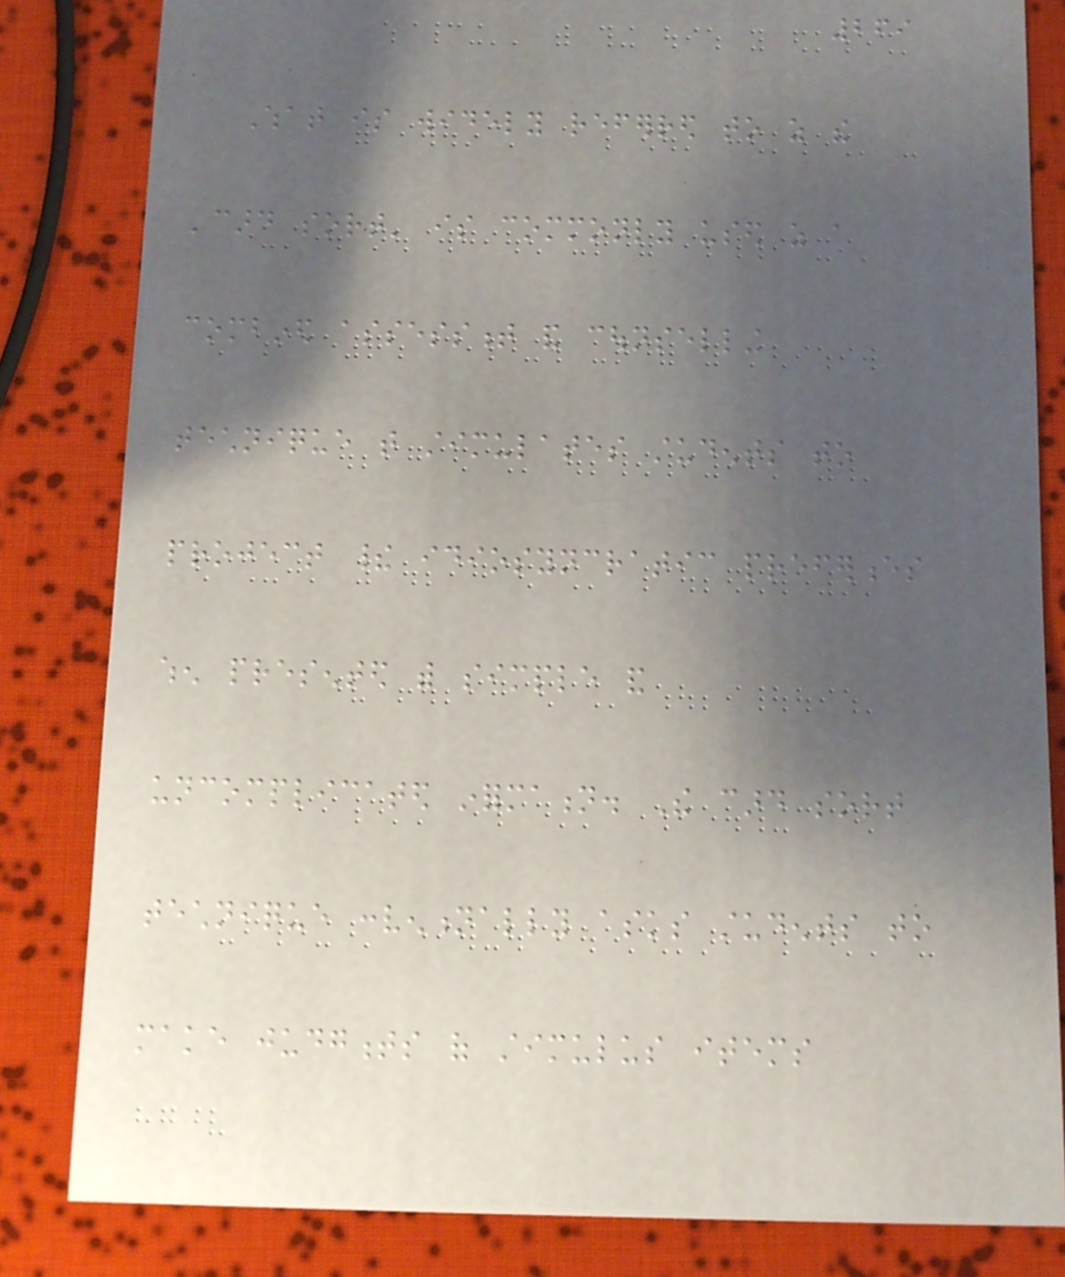269
What is widely referred to as the
'card sort' is commonly used as a
combined assessment and counselling
technique that stimulates students to
project their idiosyncratic preferences
when presented with simple and
uncomplicated information. The card sort
technique conventionally asks students to
make judgments of stimulus items
